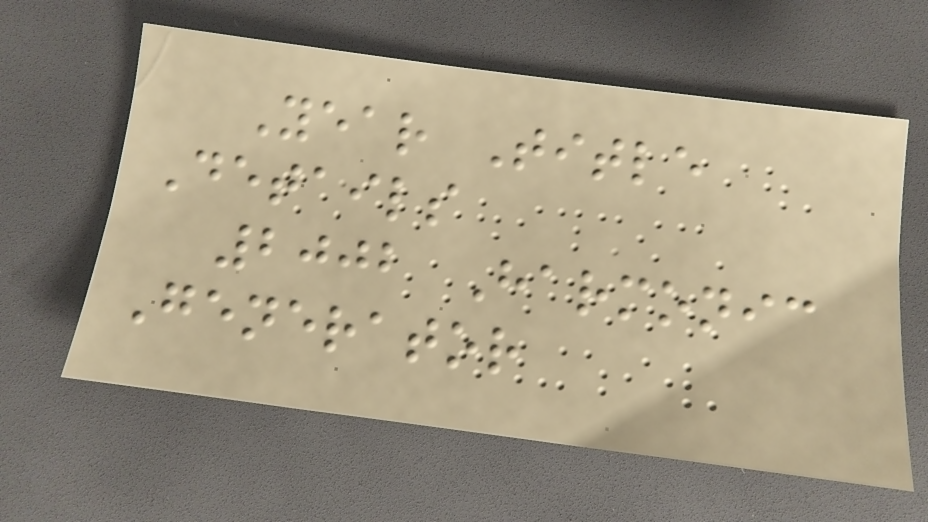Year Title
Details
2002 Harmonic
Generator
